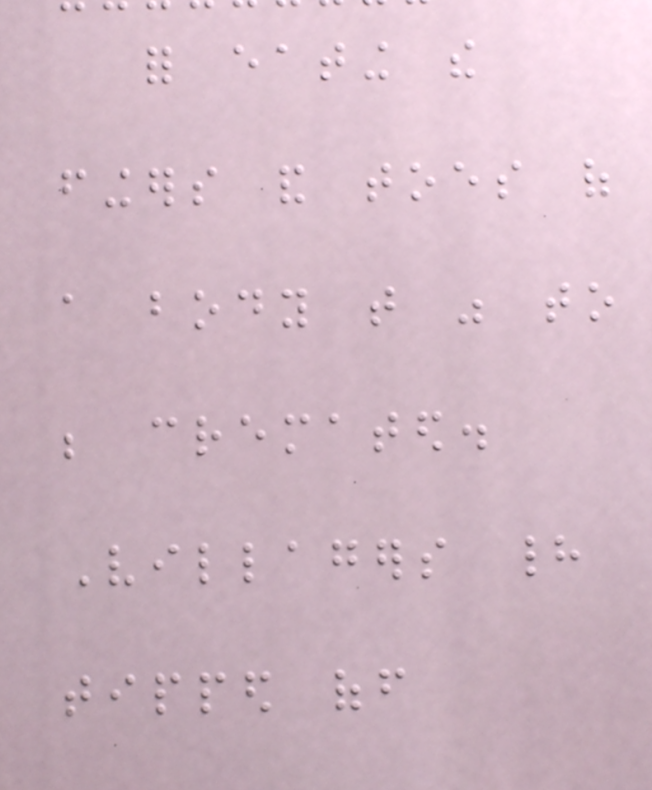for eating the
fingers and toes of
a body that was to
be cremated.
Villagers had
tipped off
